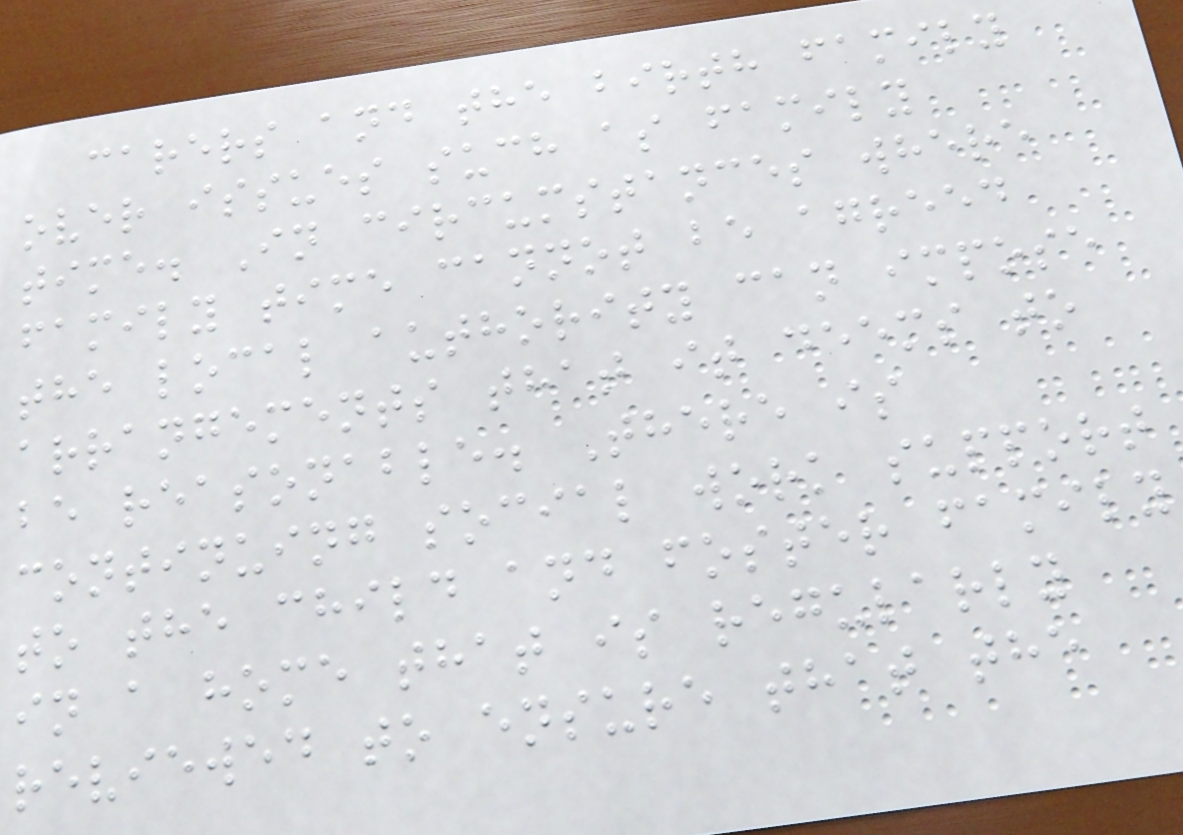carers and the birth family
over issues such as family
time. In circumstances where
family time cannot be agreed
the local authority can impose
arrangements that it deems to
be reasonable. There is
continuing social work support
to the child and foster family
in a home that is regularly
reviewed to ensure that the
